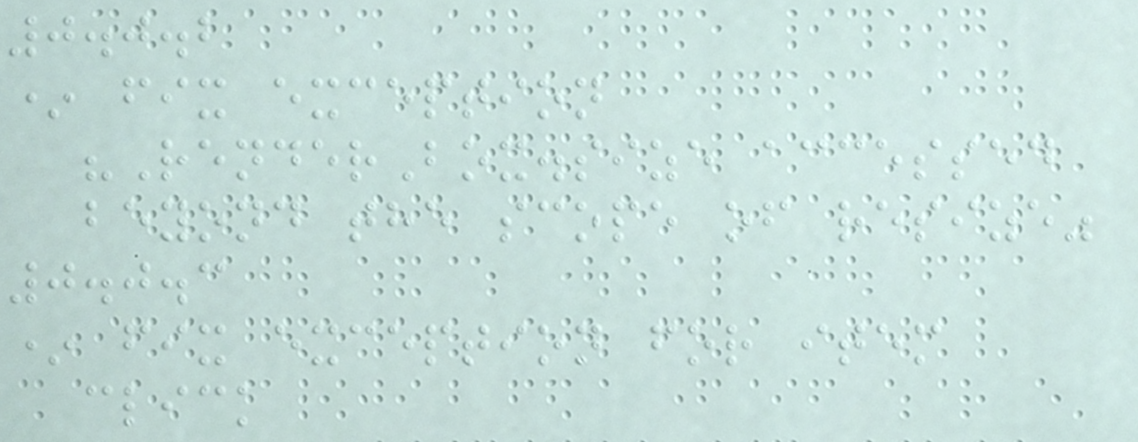0.0.2
* fix exception
"RenderBox.size accessed
beyond the scope of resize"
0.0.3
* fix exception for item
click
